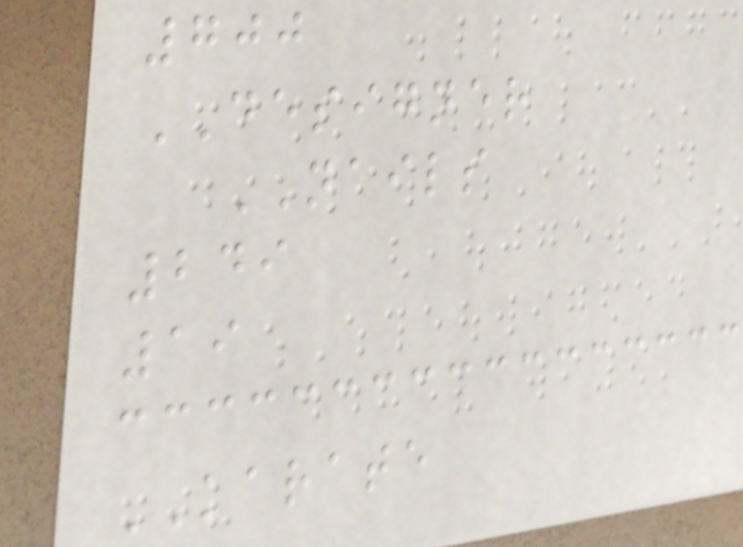700
DESIGNER
NAILS
249
19
KARATE
